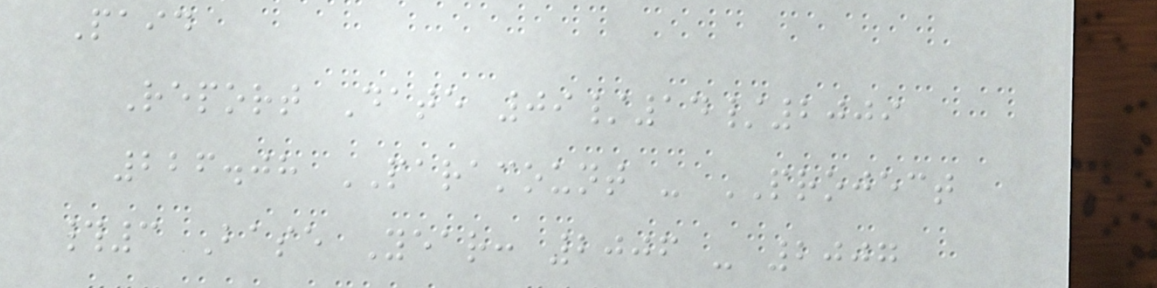Paid
Report Date 09/14/2009
226.08 PARAMOUNT - PROJECT
#3 Base Year: 2006 - 2007
